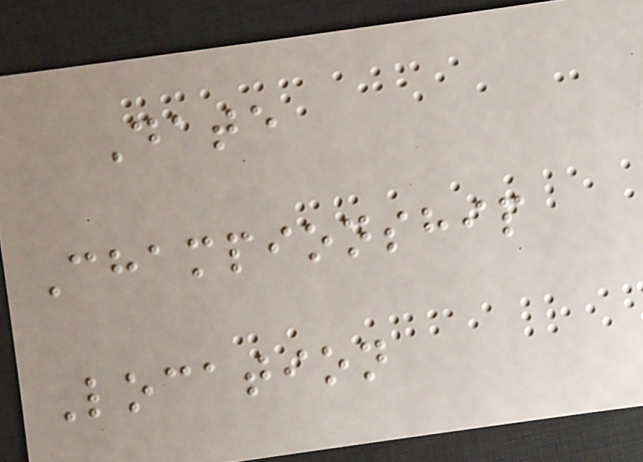Date
Championship
Location
